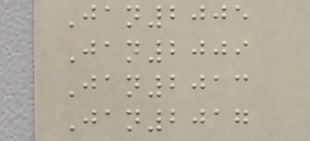Jan2005
Jan2009
Jan2013
Jan2017
